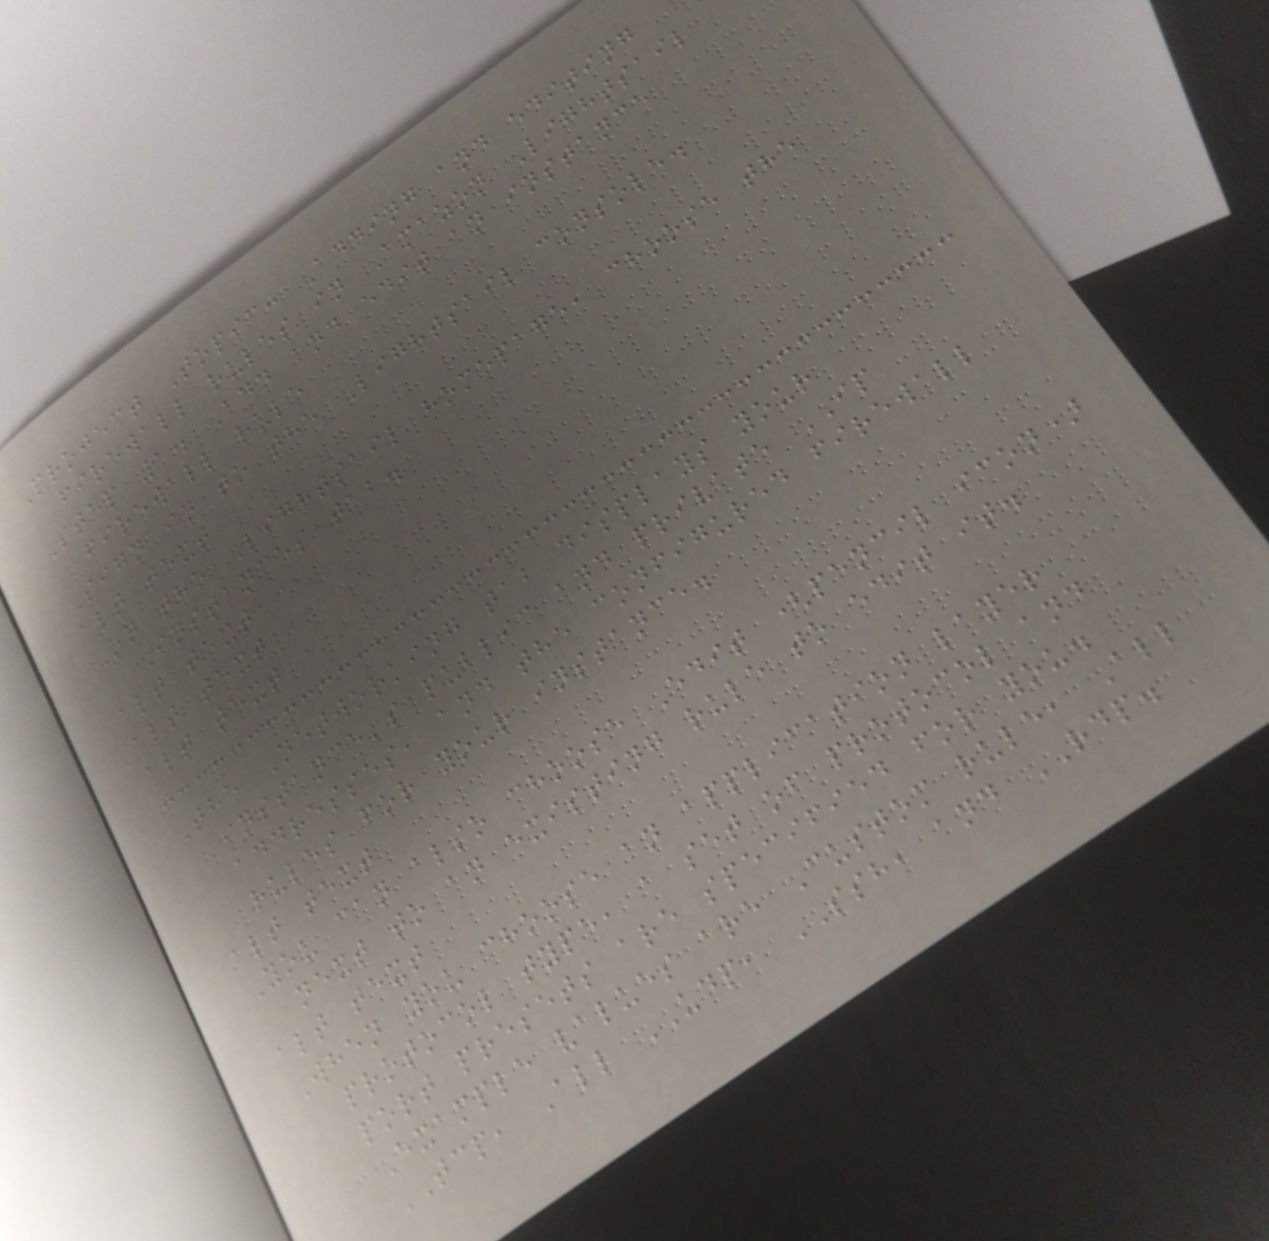Project Topic: Adding and editing
firewall rules in Amazon Lightsail
Step 1. Add and edit an instance
firewall rule
Sign in to the Lightsail console.
alt text
On the Lightsail homepage, choose the
Instances tab.
alt text
alt text
alt text
The Networking tab displays your
instance's public and private IP
addresses, and the configured firewall
rules for your instance.
alt text
You can also choose Edit (pencil icon)
next to an existing rule to edit it.
alt text
When you choose an application layer
protocol type, a set of protocol and
port presets are specified for you.
Example values are Custom rule, All
TCP, All UDP, SSH, and RDP.
